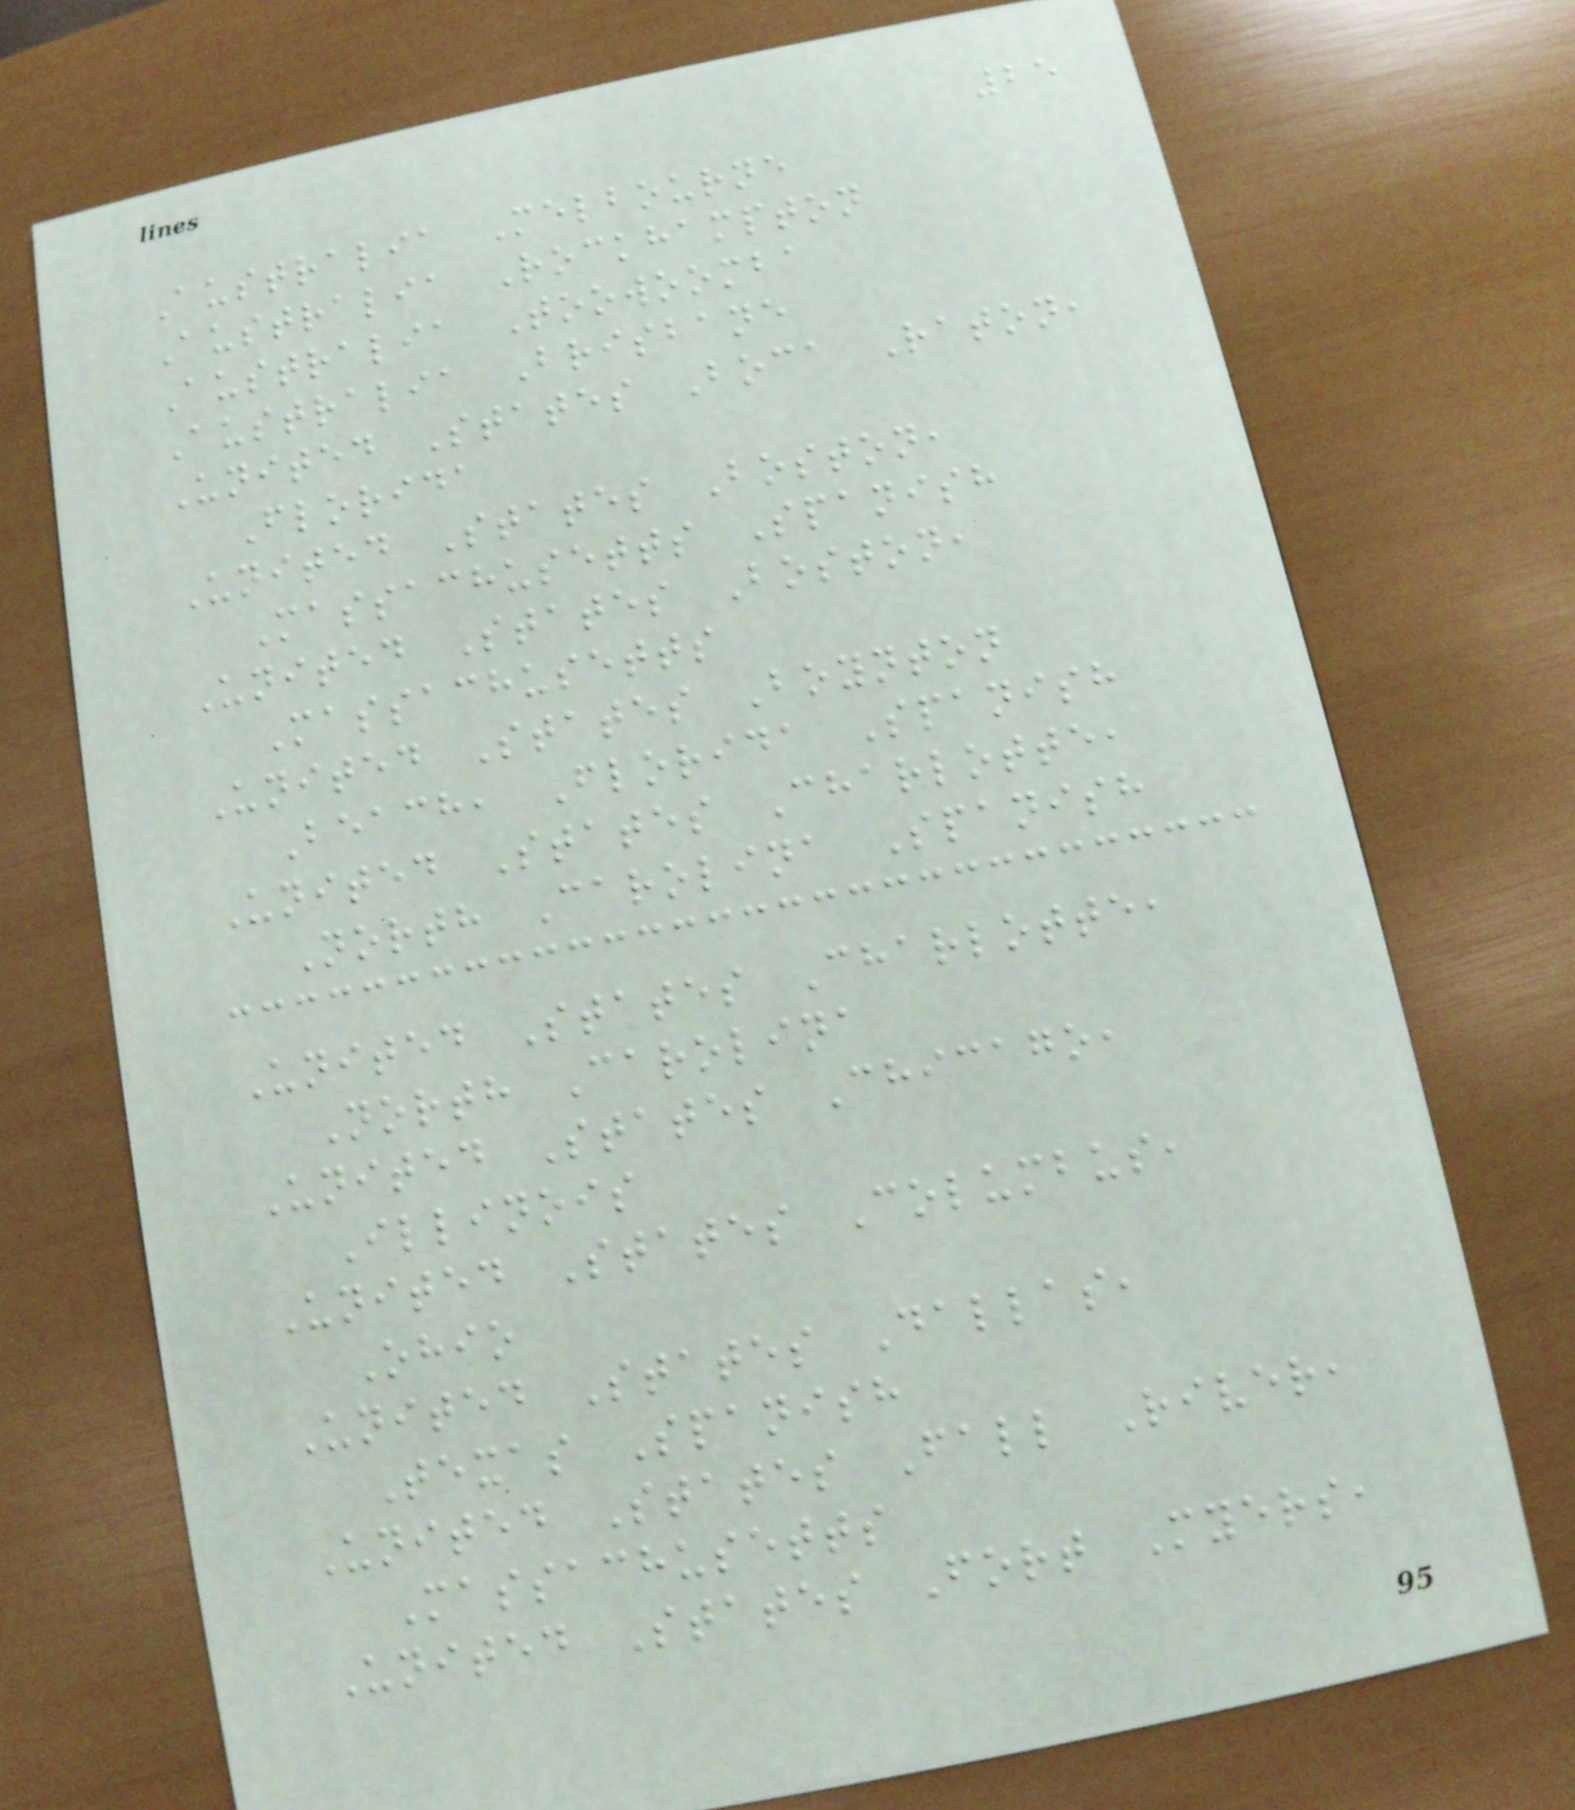25
Australia Melbourne
Australia Rockhampton
Australia Toowoomba
Australia Brisbane
United States Boca Raton,
Florida
United States Boston,
Massachusetts Spanish
United States Boston,
Massachusetts
United States Boynton
Beach, Florida Spanish
United States Charlotte,
North Carolina Spanish
United States Charlotte,
North Carolina
United States Chicago,
Illinois
United States Columbus,
Ohio
United States Dallas,
Texas Spanish
United States Fall River,
Massachusetts
United States Fort Myers,
